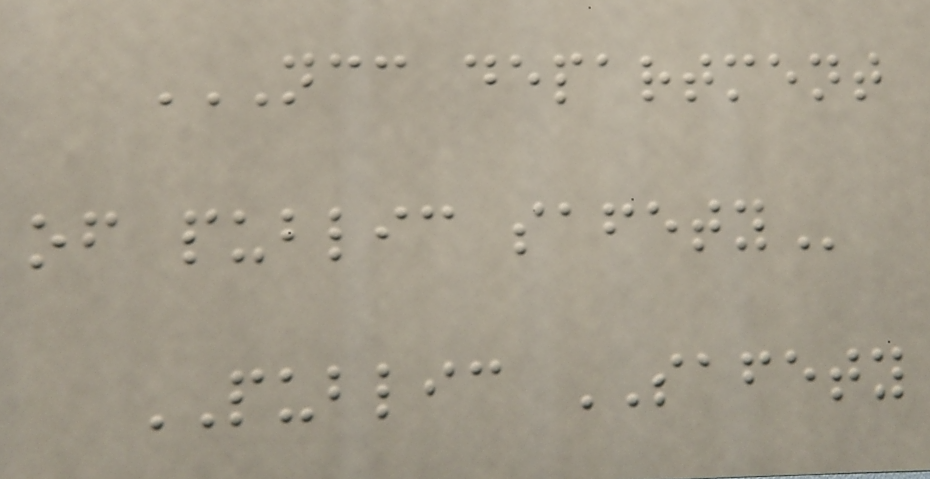NCC DEPARTMENT
OF PUBLIC SAFETY
PUBLIC SAFETY
